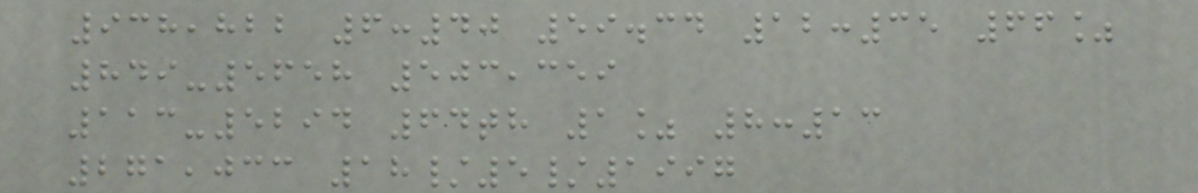938,822 6:40 59.34 12:35 66%
849-5658 503,359
113-5294 64th 1% 8:13
271,033 18/5/1997
